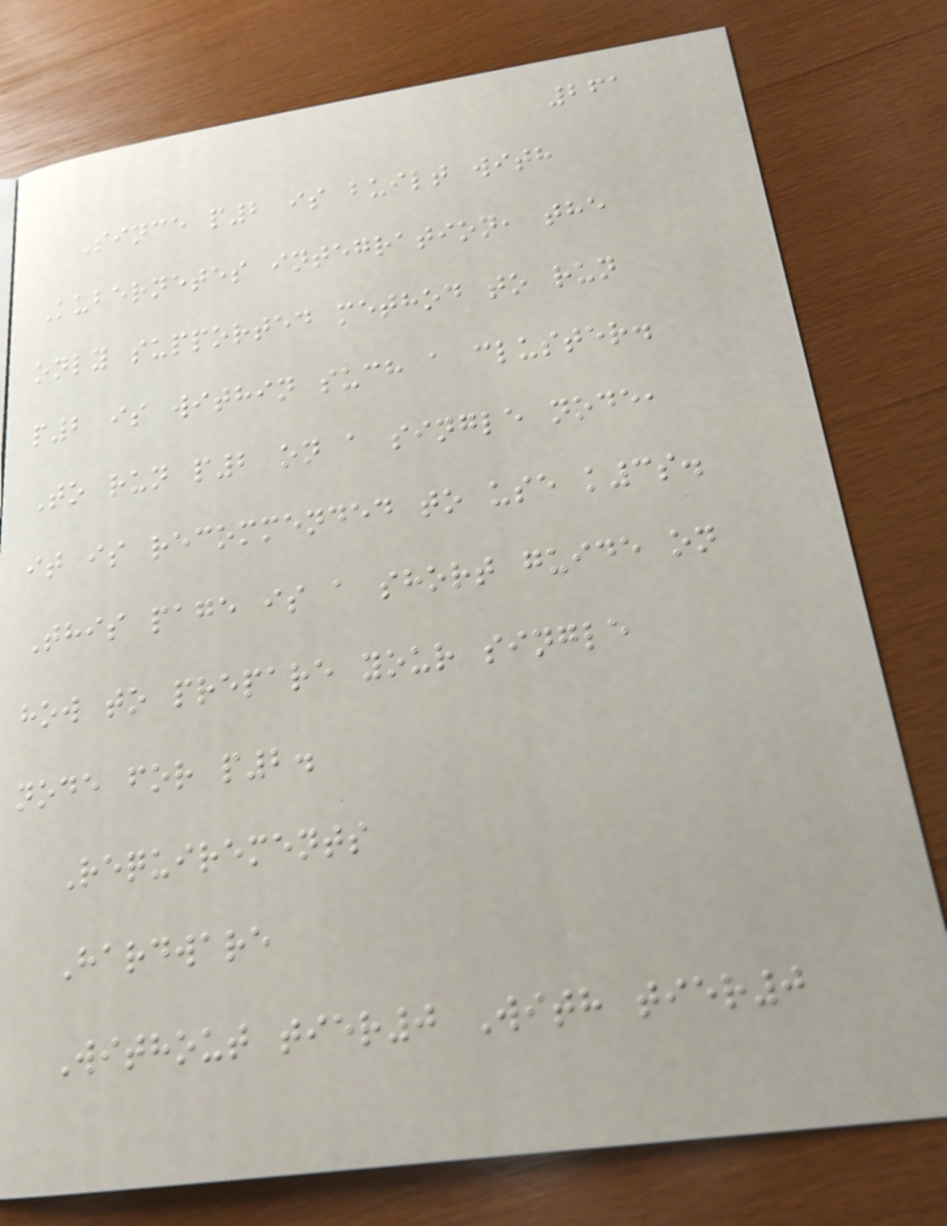261
Since p2 is built with
Kubernetes integration, the
only supported method to run
p2 is within such a cluster.
To run p2 on a single node,
it is recommended to use k3s.
This page is a short guide on
how to prepare your single
node for p2.
Requirements
Hardware
Without tier0 With tier0
